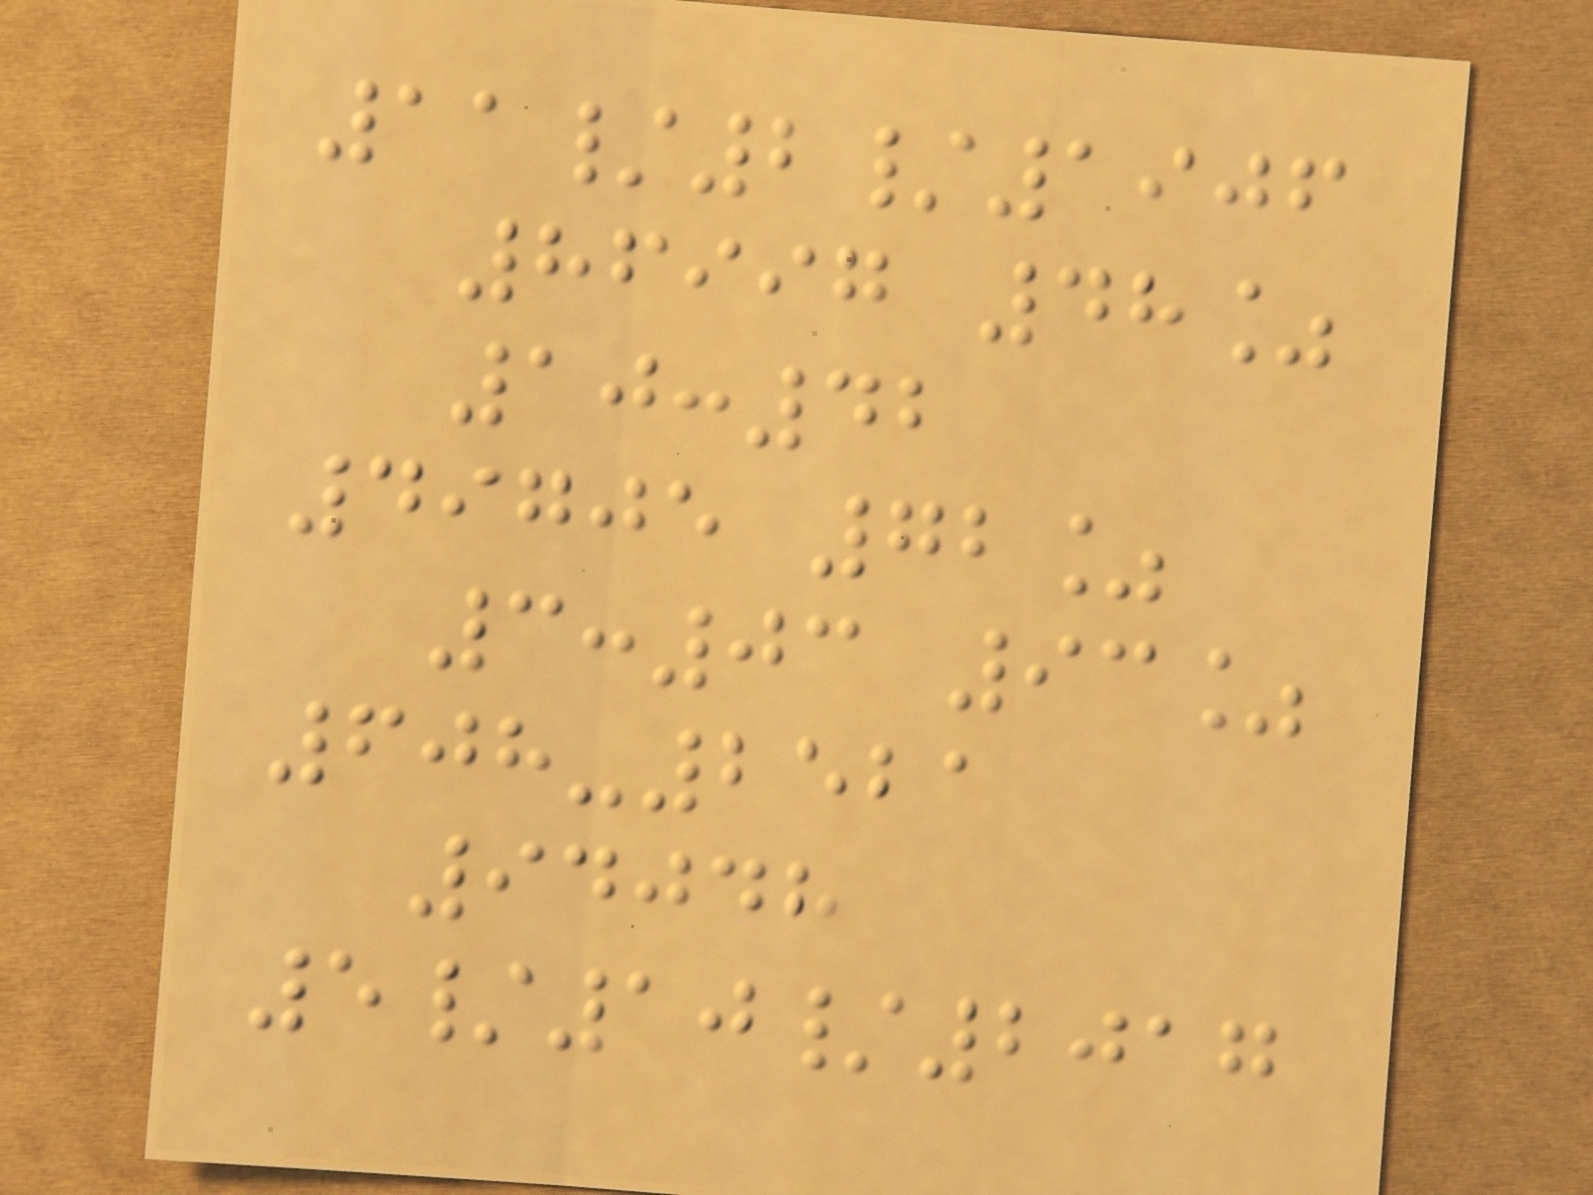11/2/1906
86997 48%
10:42
49705 72%
3:03 93%
608-2521
94048
5/10/2017
